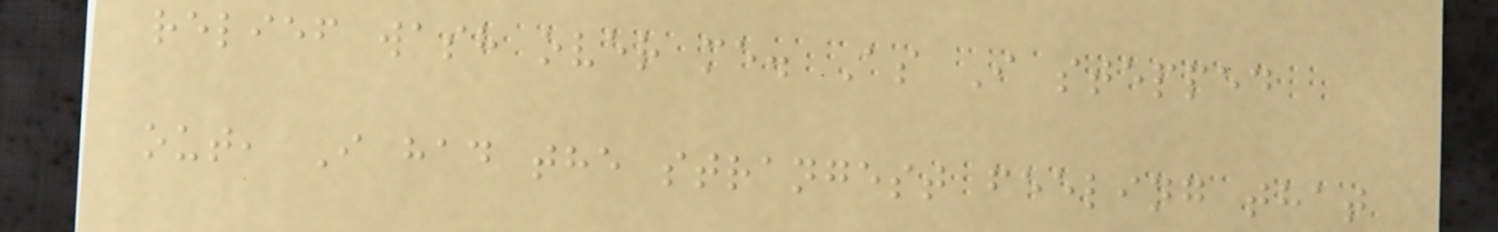relief wash over me. As I stepped
out, I had the strangest feeling that
